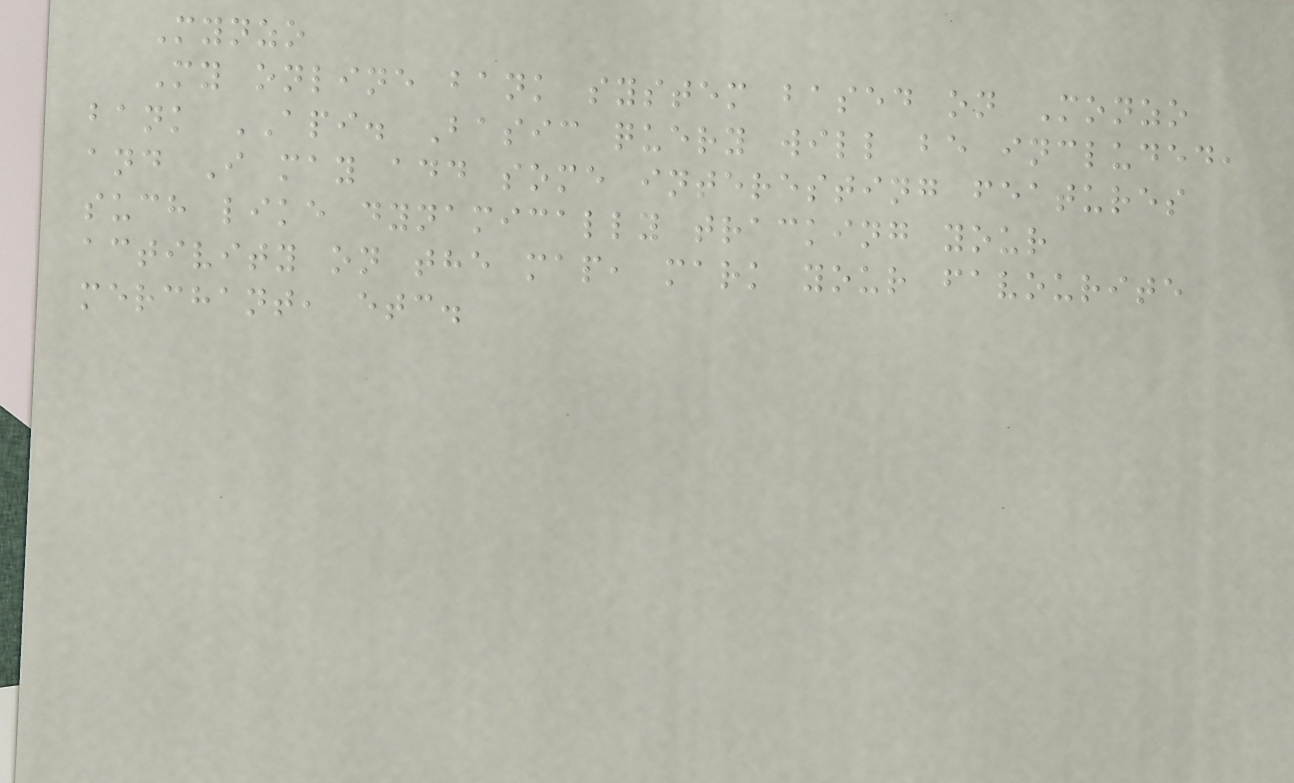Mynzo
My online bank system based on Monzo
bank API. Basic query will be included,
and I may add some interesting features
such like dynamically tracking your
activity on the map, mark your favourite
merchant, etc.
